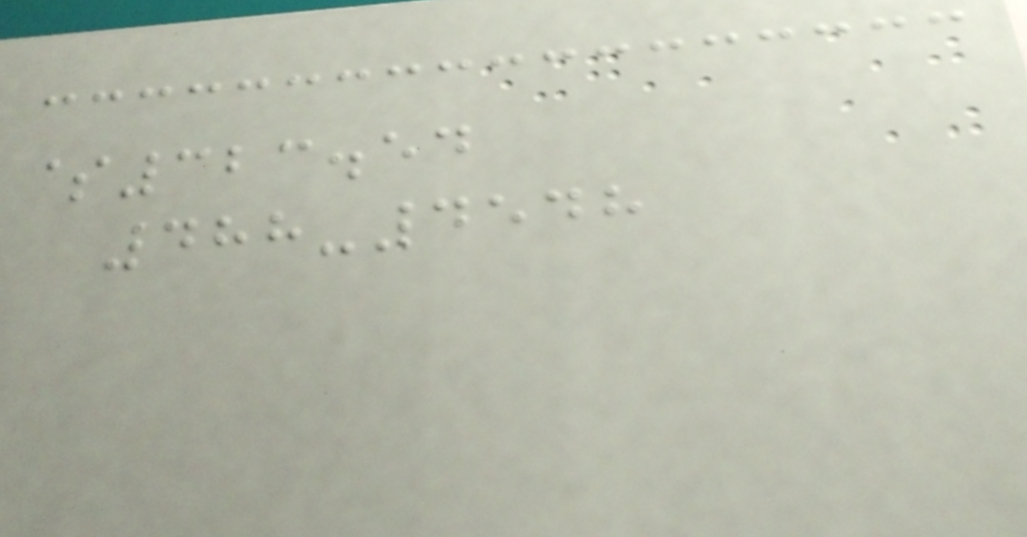$323.54
488-4548
